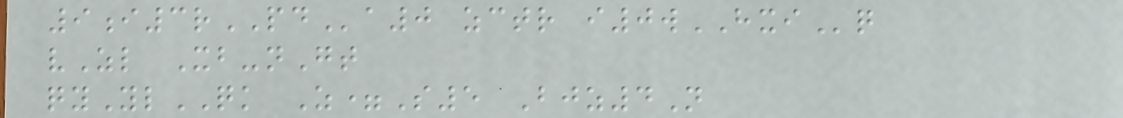9i3rPDa0 zctr i0wHXIq
vZl Xb-nGt
qyYlQK Z=S5 Bjz4N
